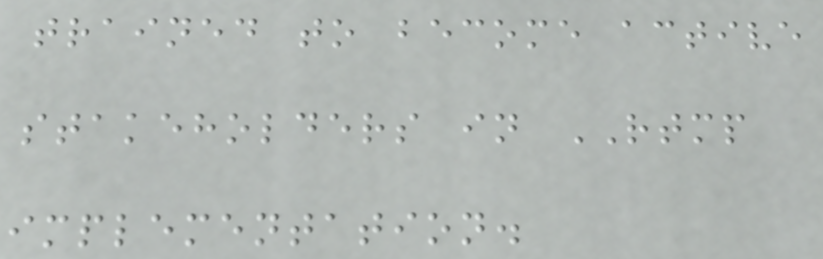trained to become active
stakeholders in RTMP
implementation.
